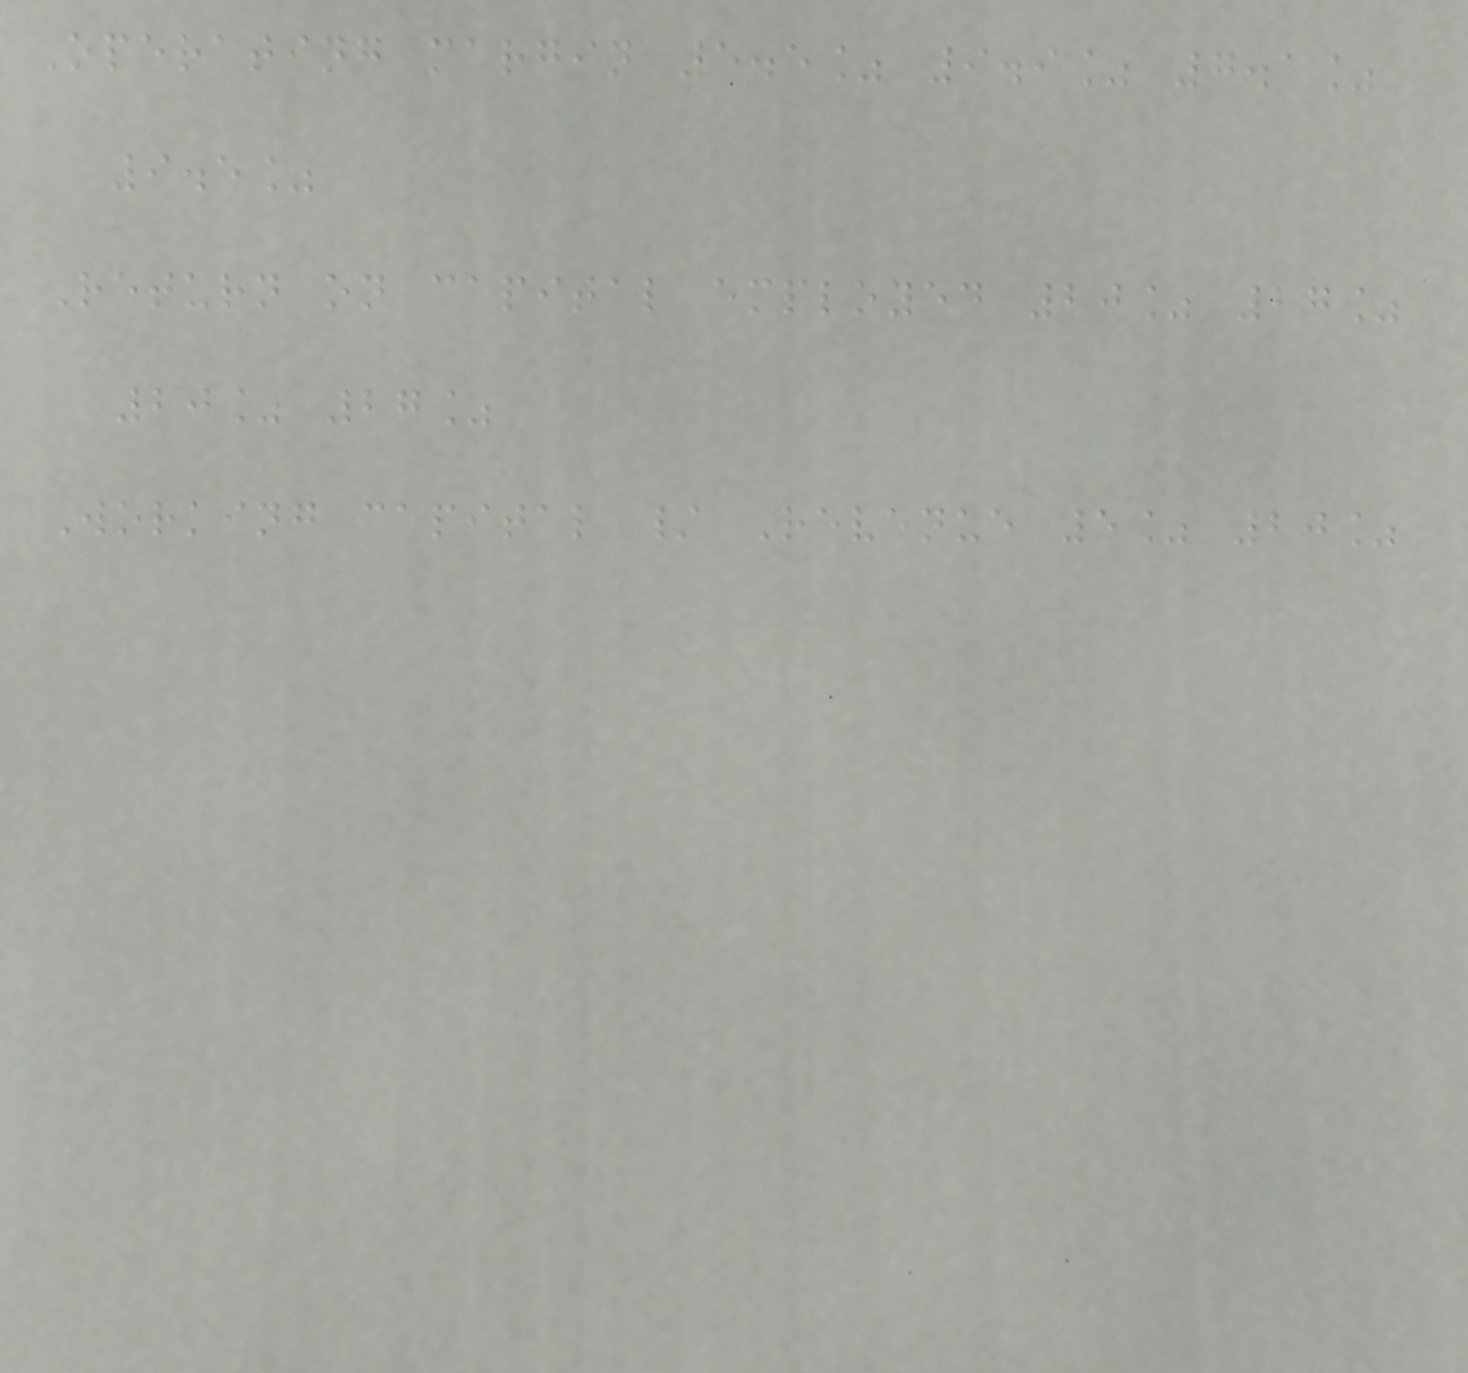Operating margin 5.5% 9.9% 7.1%
9.5%
Return on capital employed 20% 27%
20% 27%
Working capital / Revenue 5% 20%
